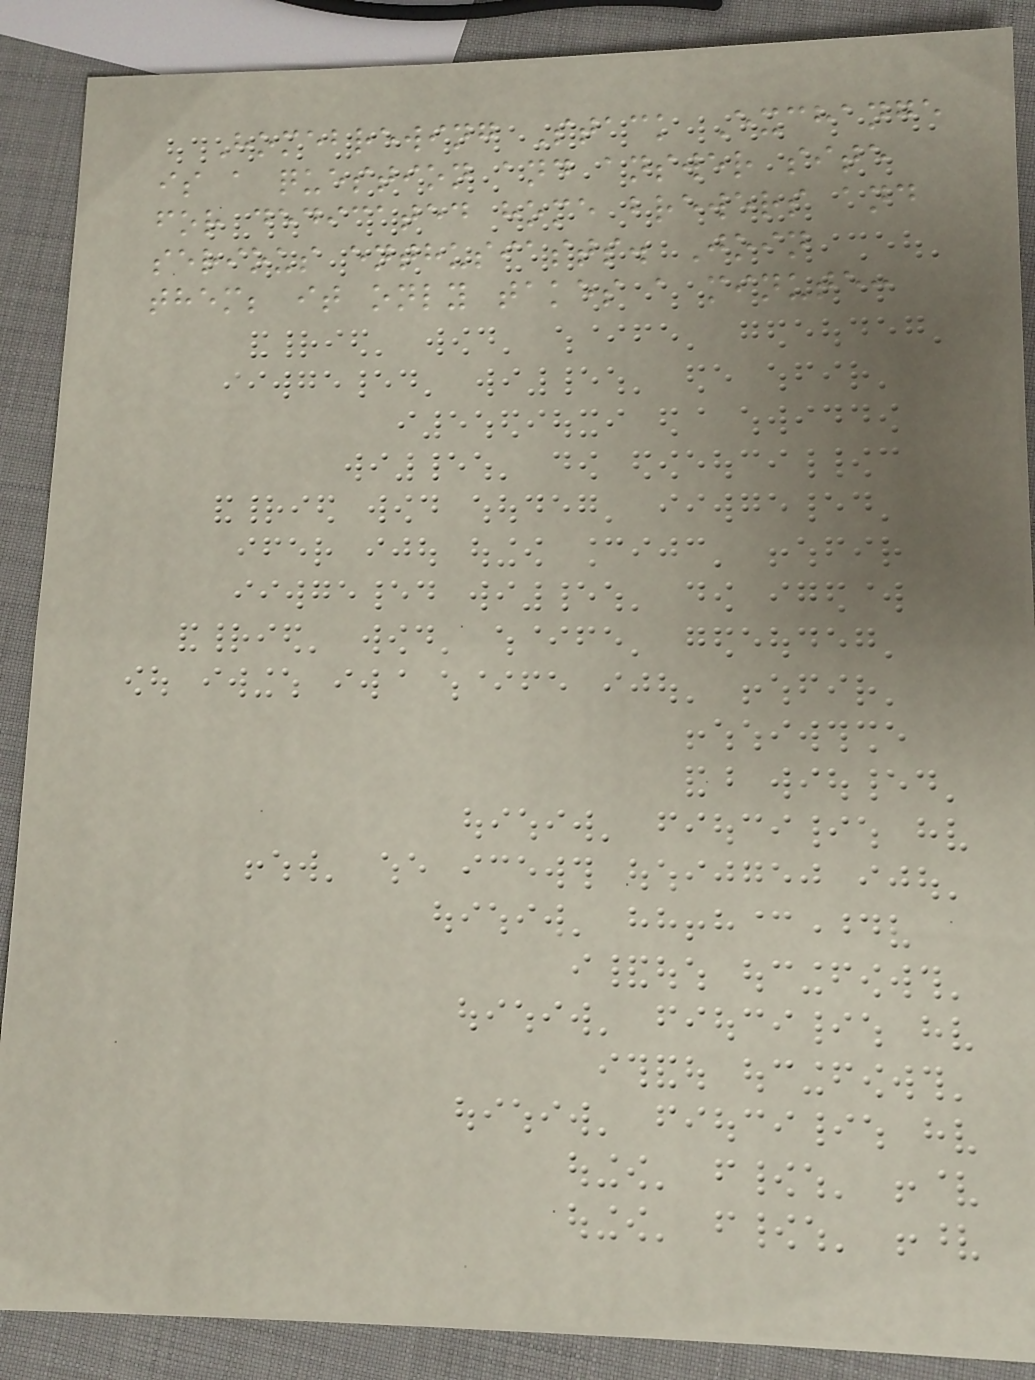Homebrewing Stack Exchange
is a question and answer site
for dedicated home brewers and
serious enthusiasts. Join
them; it only takes a minute:
